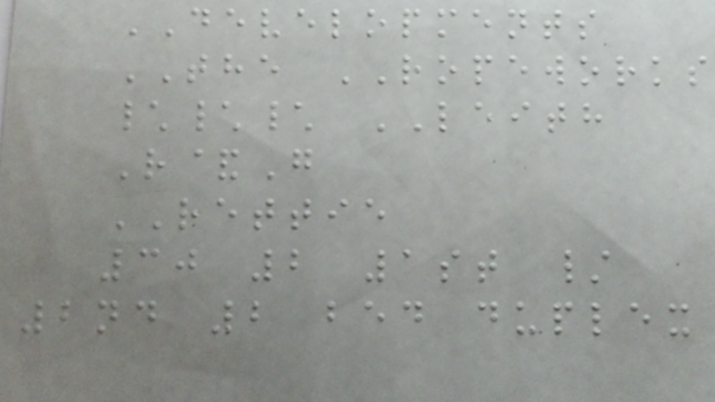DEVELOPMENTS
THE ROPEWORKS
\\\ LEITH
R&G
RETTIE
30 2 1st /
2nd 2 bed duplex
